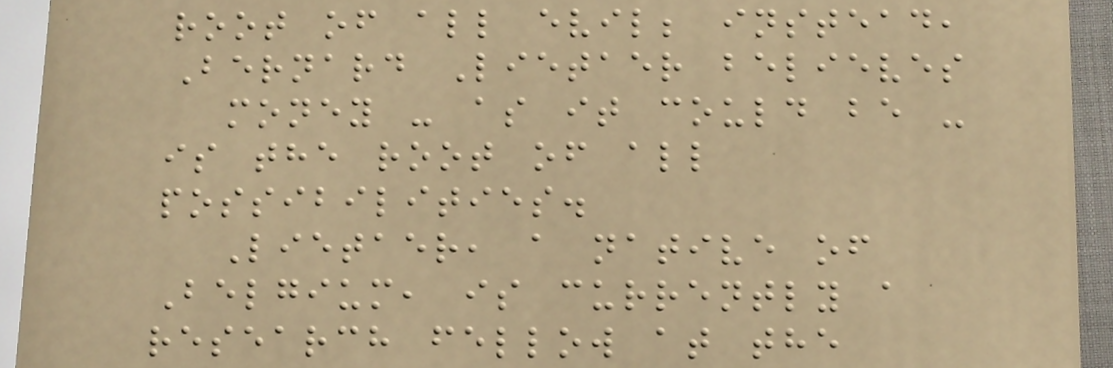root of all evil; instead,
Bernard Lietaer believes
money - as it could be -
is the root of all
possibilities.
Lietaer, a native of
Belgium, is currently a
research fellow at the
